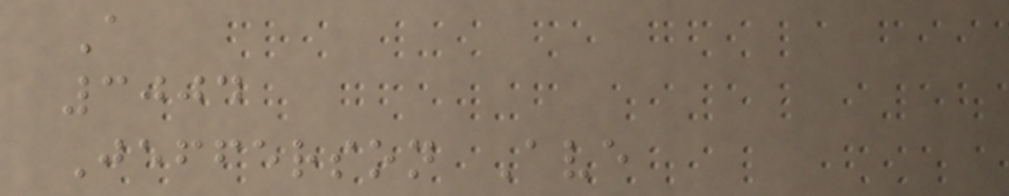A
3004
Jefferson Ave
